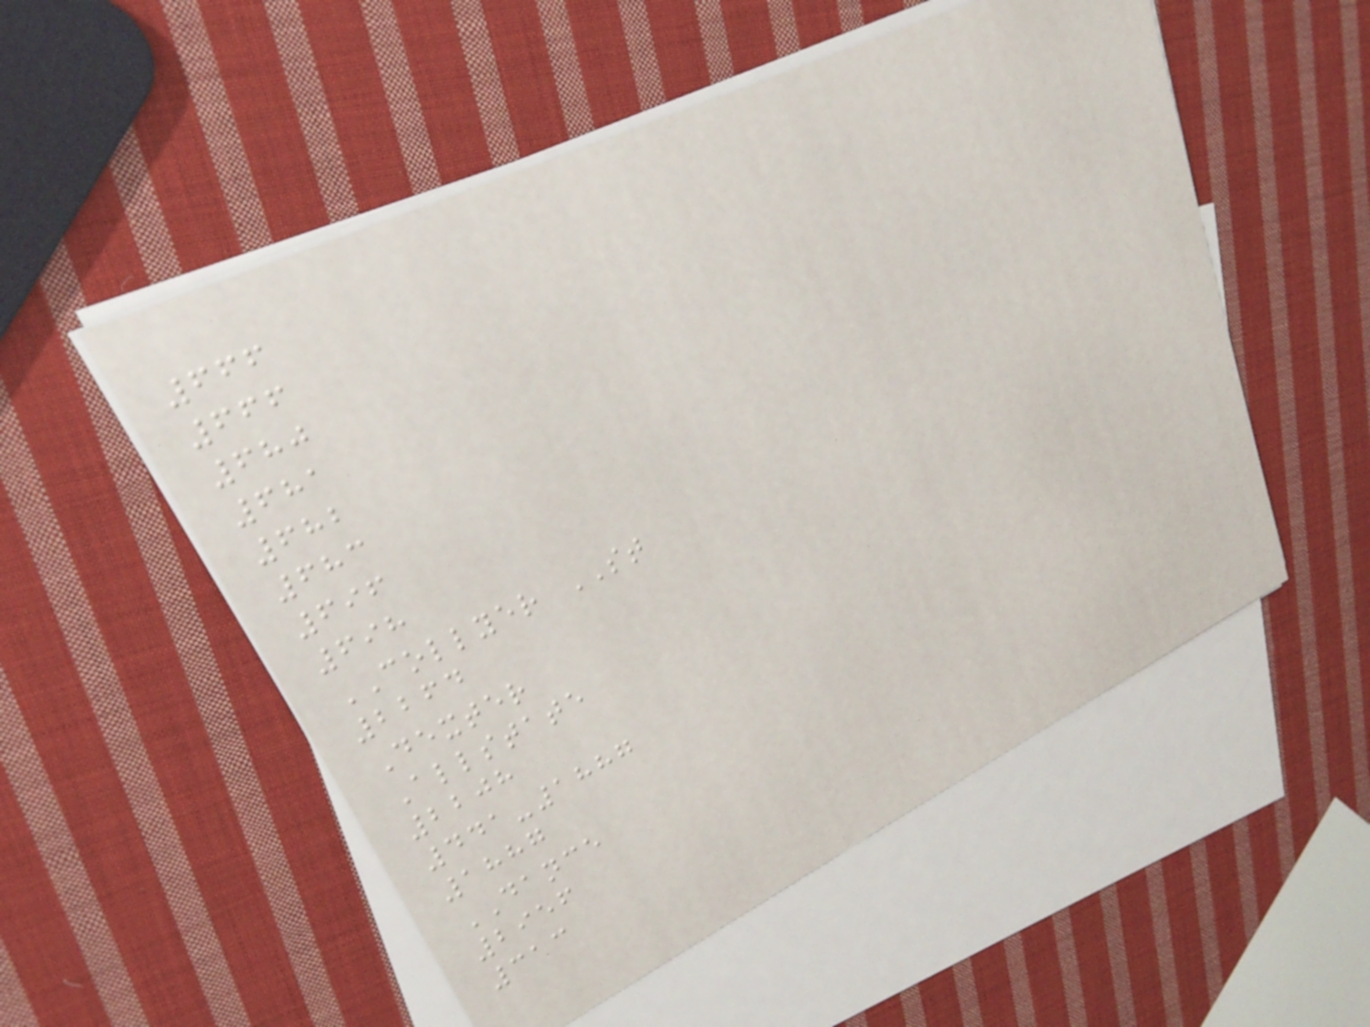666
666
680
681
682
683
696
698
COLLYER ST
2264
Dexter
Allstate
2208
441-1887
1887
DANCE
2956
313
